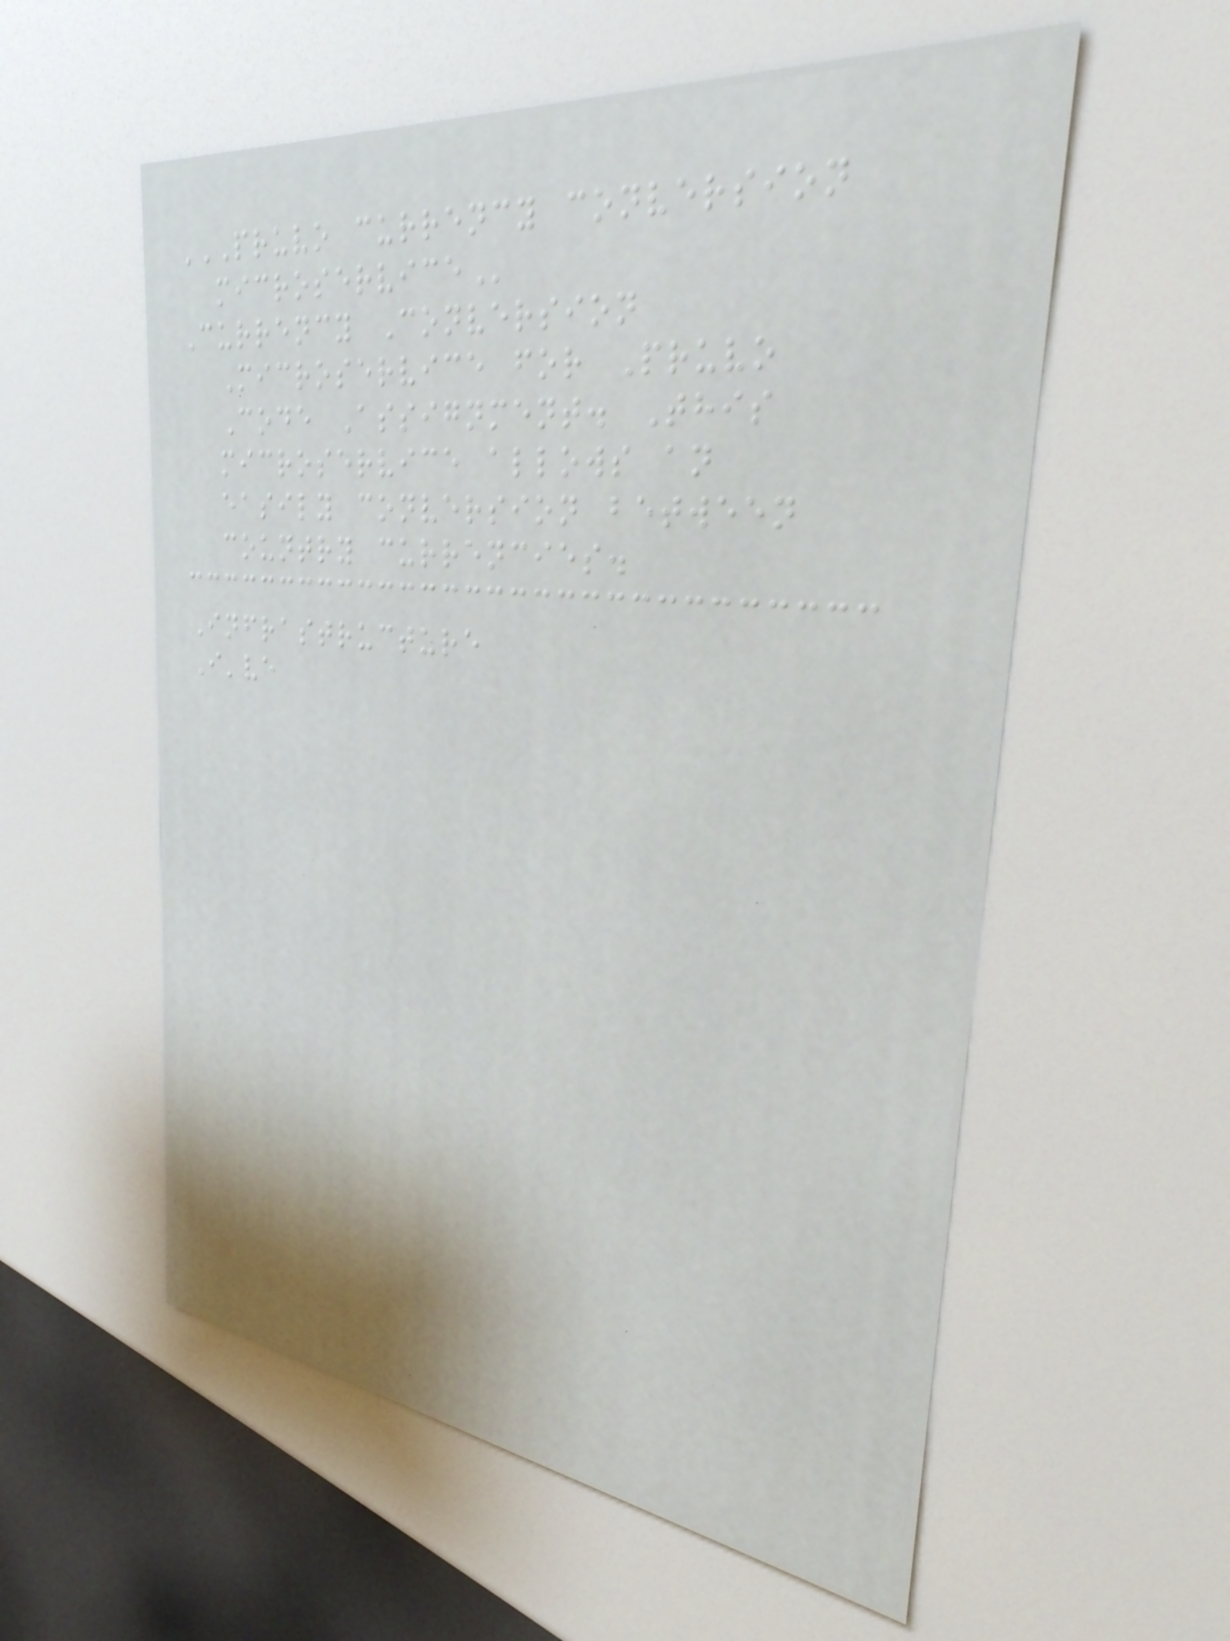PRUVO CURRENCY CONVERSION
MICROSERVICE
Currency Conversion
Microservice for Pruvo
Code Assignment. This
microservice allows an
easily conversion between
country currencies.
Infrastructure
I've
